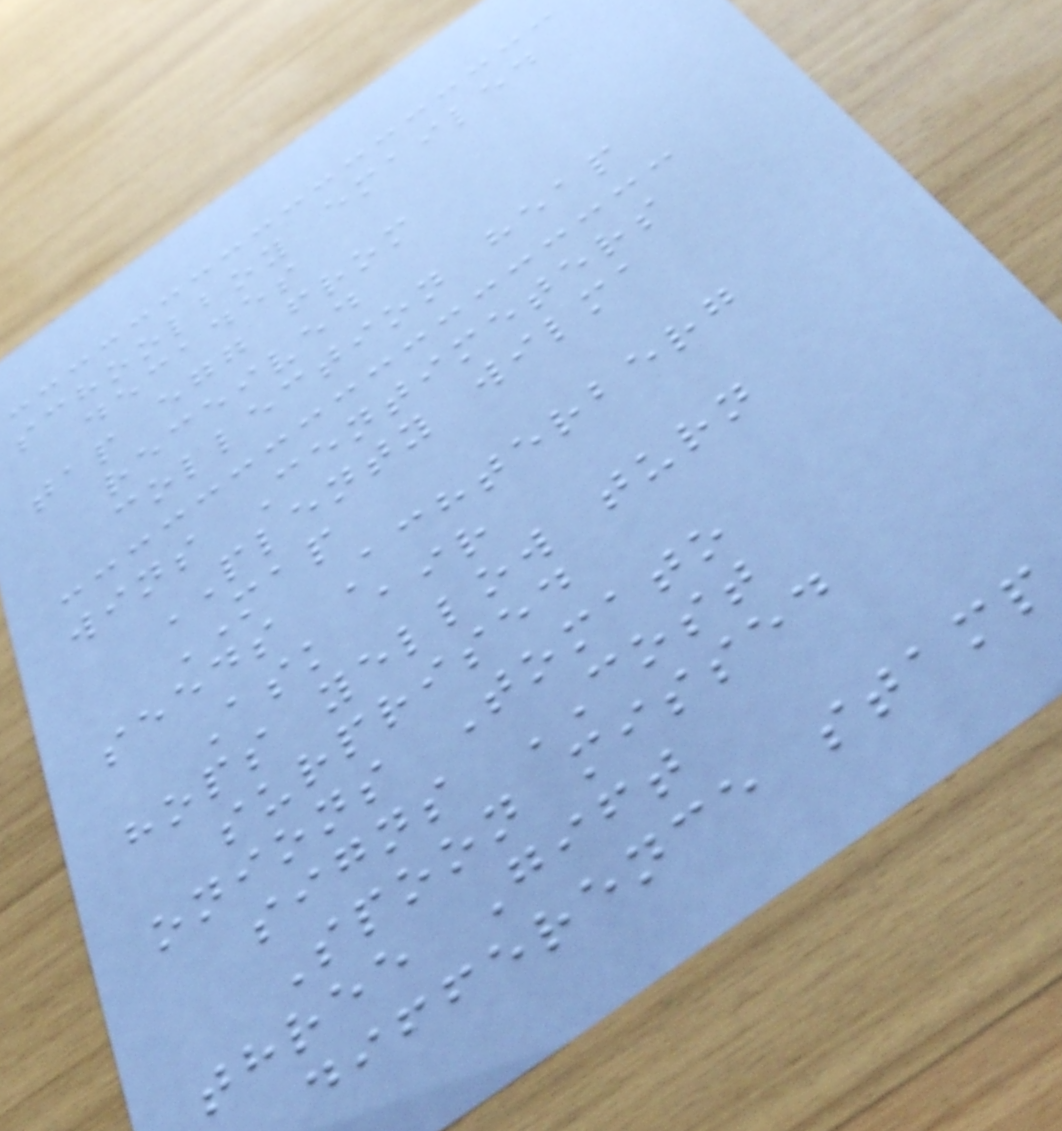schoolboy emailed
decades
tap egg from
received
collection heap
wins Centimeters
PLENTY wilma
MAP
seeds Achterberg
Ask air
hops yellow turn
surprised
onions Tomato
signs COST
Spoon missed
three Gift
difference stamp
